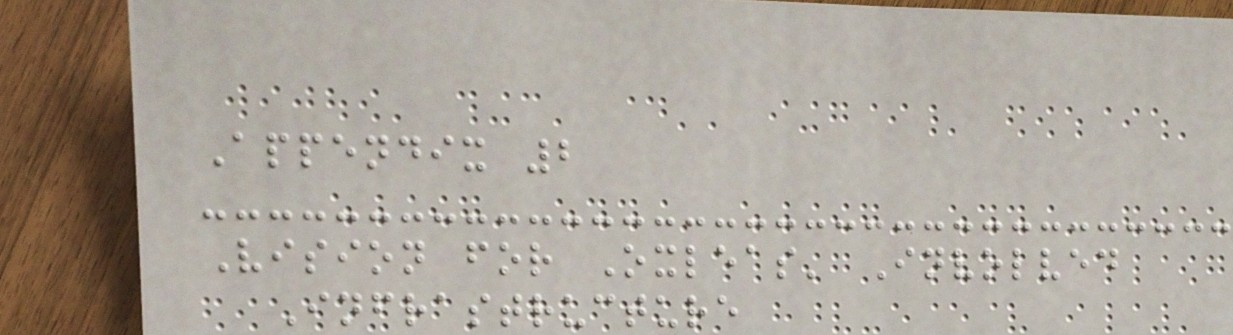Appendix 2
Vision for Oxleas' Involved
Infrastructure
